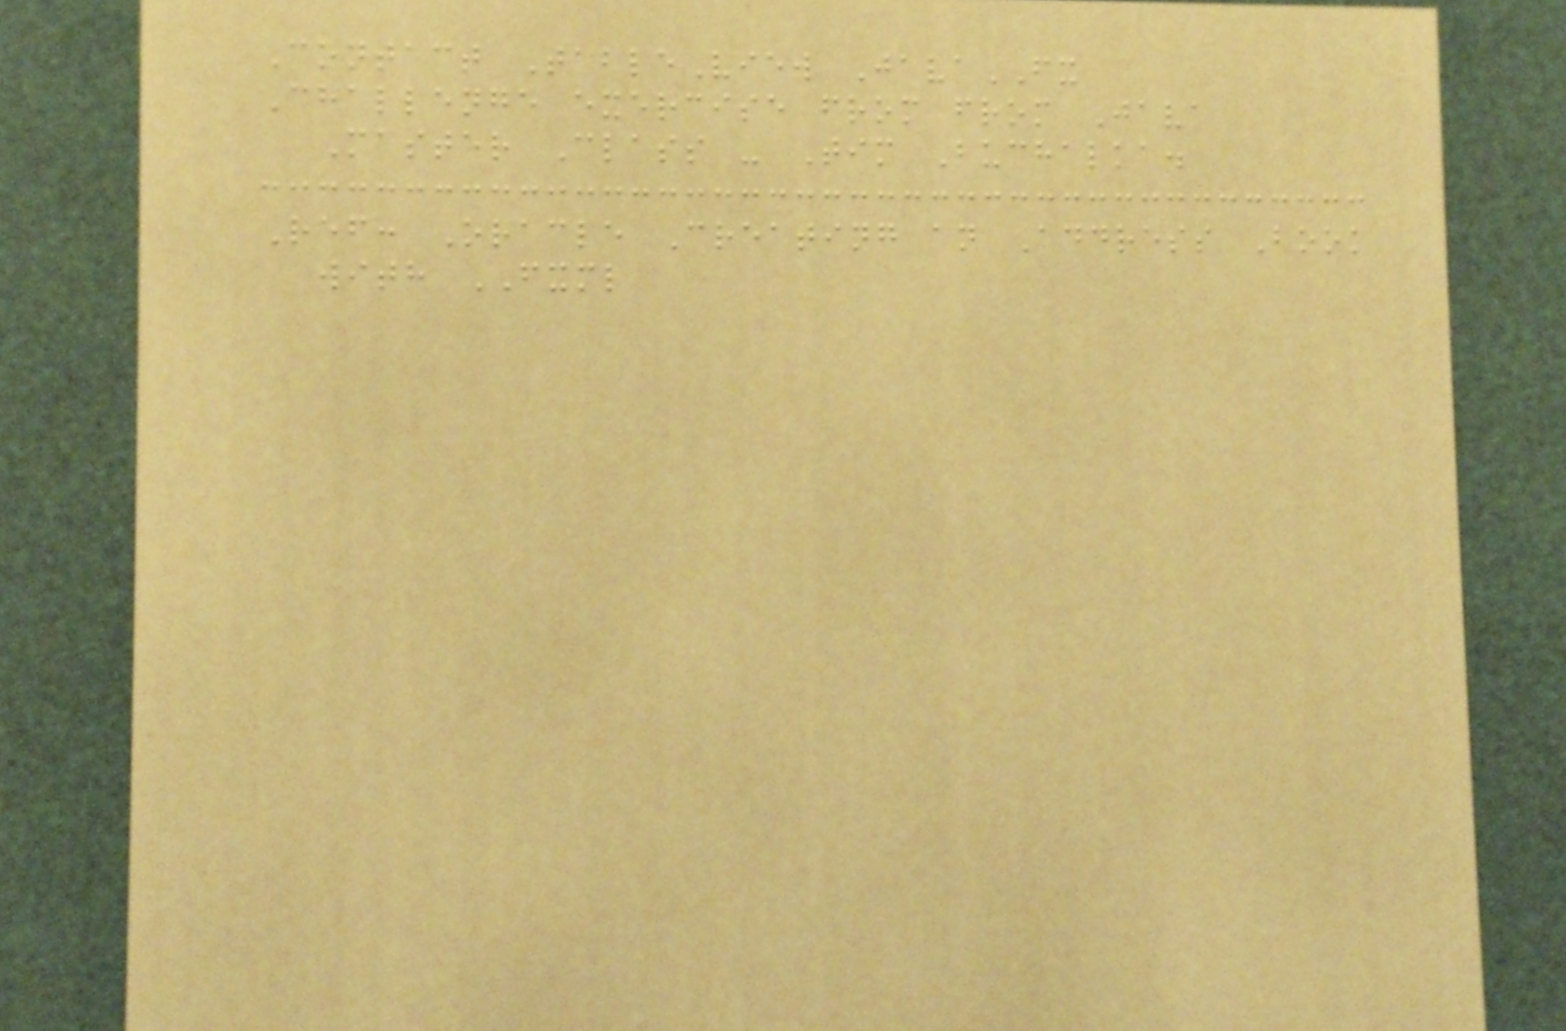Contact TableView JavaFX
Challenge exercise from from Java
Master Class - Tim Buchalka.
Ref: Oracle Creating an Address Book
with FXML
